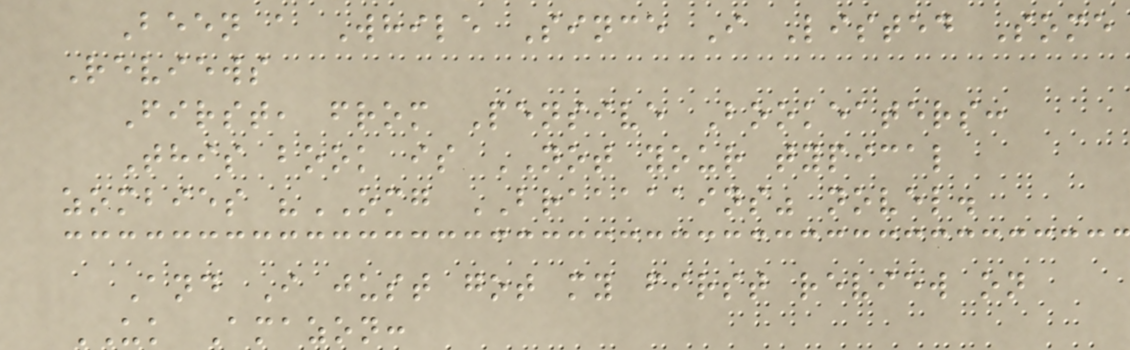Been a While Since I Listed Some
Reviews
First, from Pensive Bookeaters:
This book is NOT your typical
zombies "OMG BRAAAAAINS" novel.
And I just got my first review on
UK Amazon:
